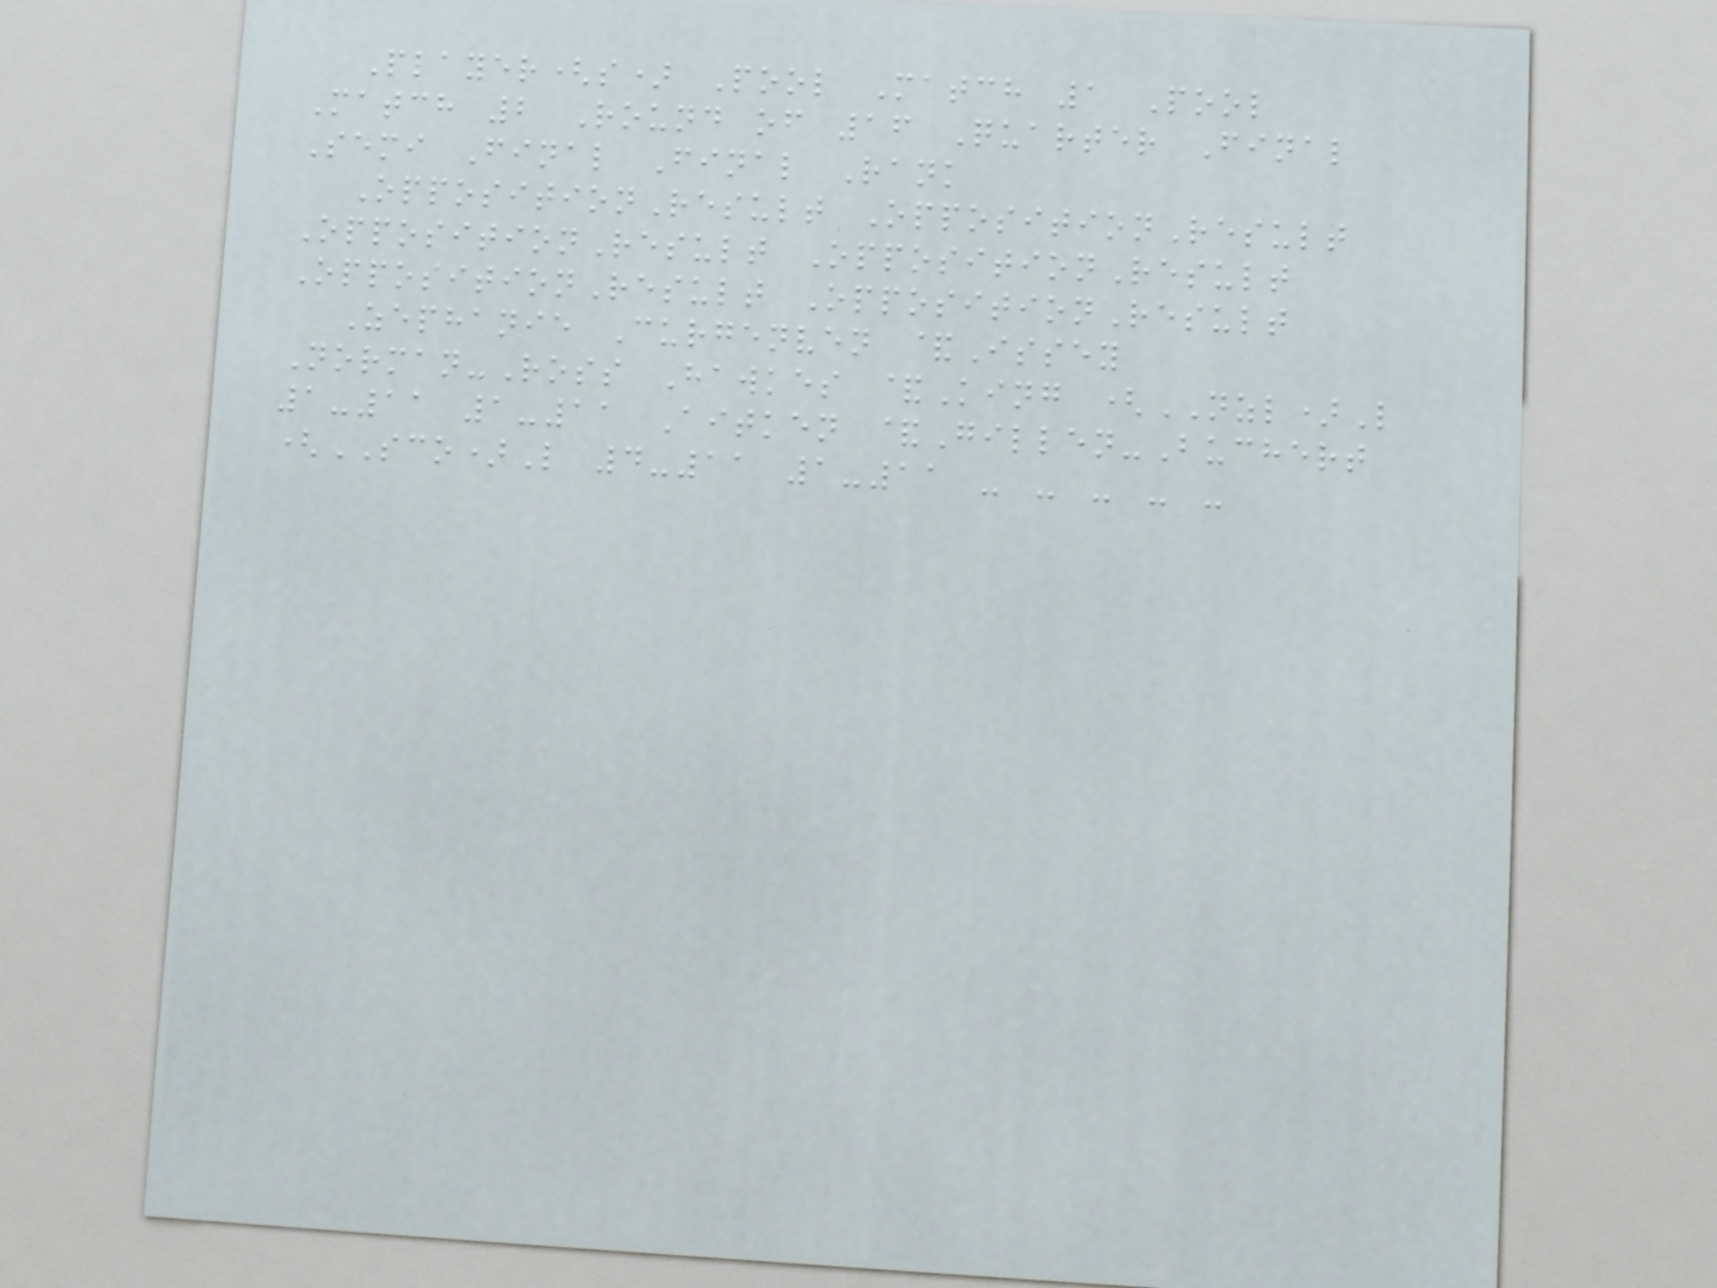Player(s) Pool Match 1 Pool
Match 2 Round of 16 Quarter Final
Semi Final Final Rank
OppositionResult OppositionResult
OppositionResult OppositionResult
OppositionResult OppositionResult
Zephanie Curgenven &Issey
Norman-Ross Hawkes &King (NZL)L
1-11 1-11 Aitken &Gillen-Buchert
(SCO)L 4-11 1-11 - - - - -
